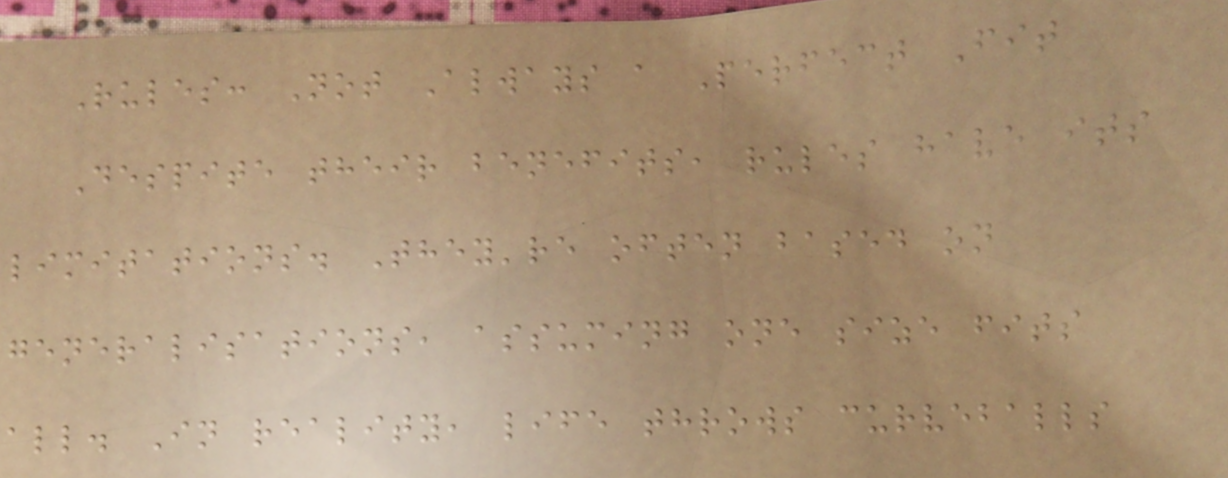Rules: Not Always a Perfect Fit
Despite their benefits, rules have its
limitations. They're often based on
generalisations, assuming one size fits
all. In reality, life throws curveballs
